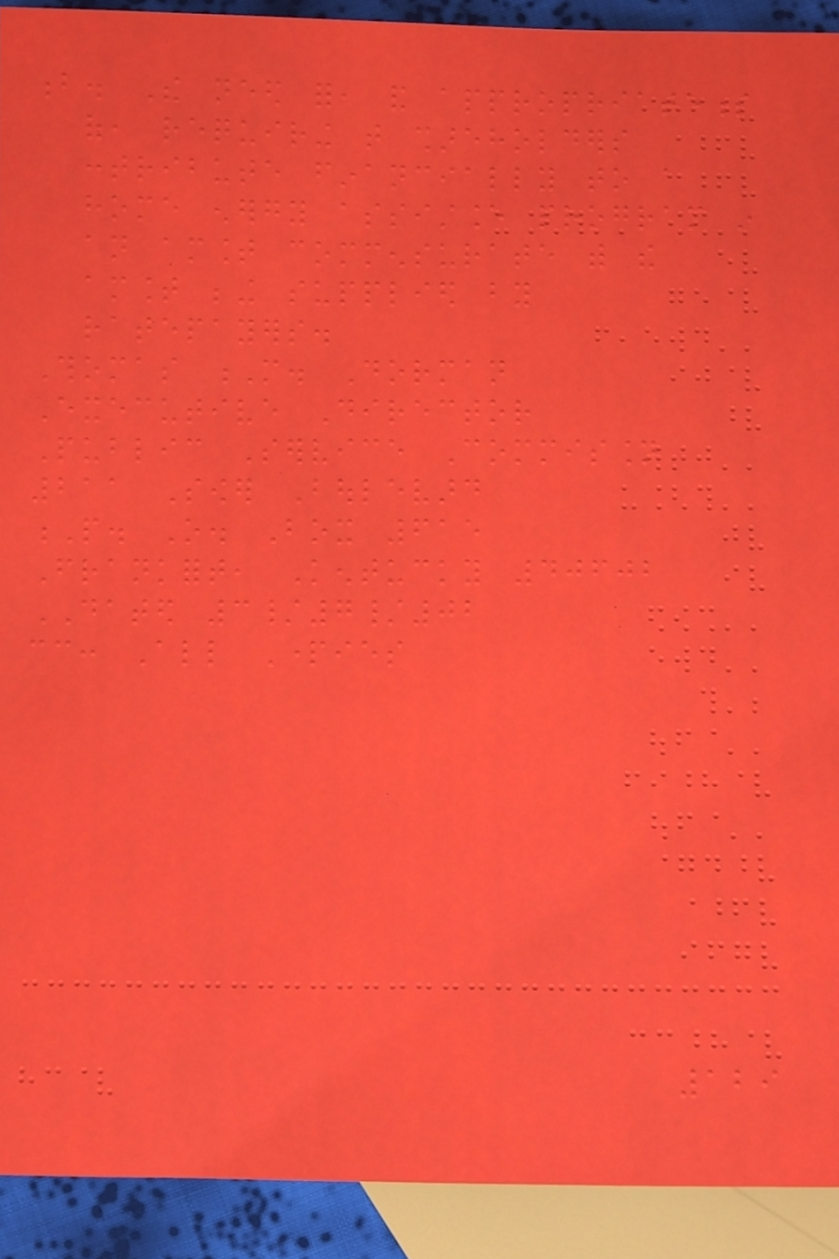b. The need for, and appropriateness
of, requiring that shareholders
contribute financially to a
home energy assistance program in
an amount commensurate with the
amount being supplied by
ratepayers.
Thomas M. Dorman
Executive Director
Public Service Commission
211 Sower Boulevard
P. O. Box 615
Frankfort, Kentucky 40602
DATED 3/7/02
cc: All Parties
129
